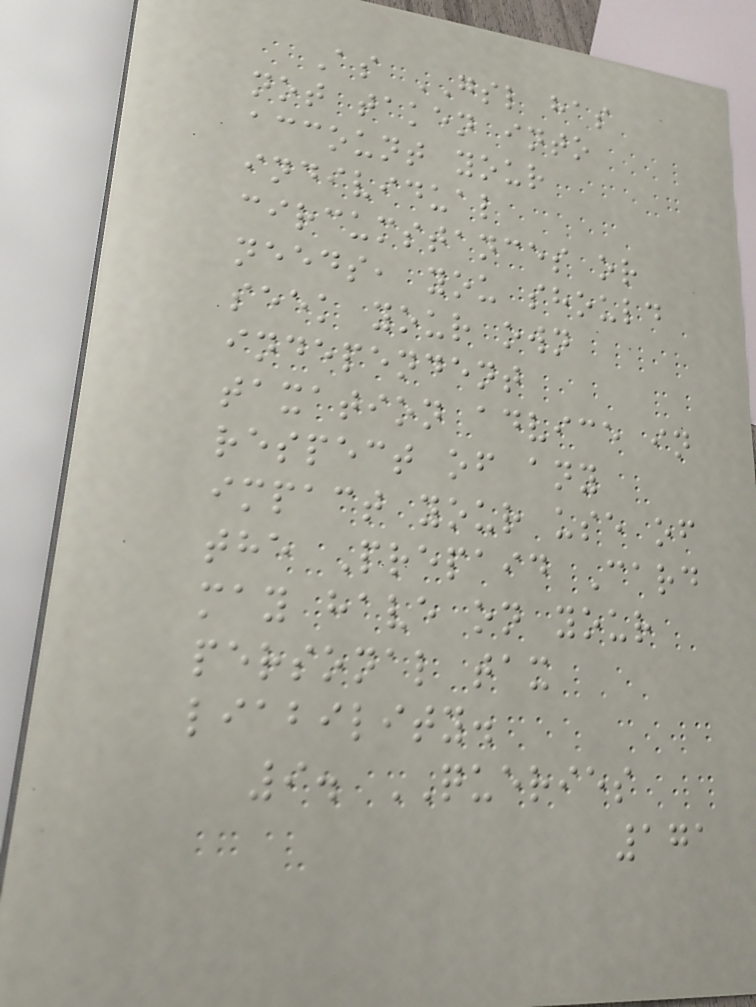As GSL has
not taken into
account your
individual
circumstances or
needs, you should
seek your own
independent
taxation advice in
respect of any
impact your use of
the Prepaid Card
may have on your
personal tax
liability.
9. QUERIES
171
